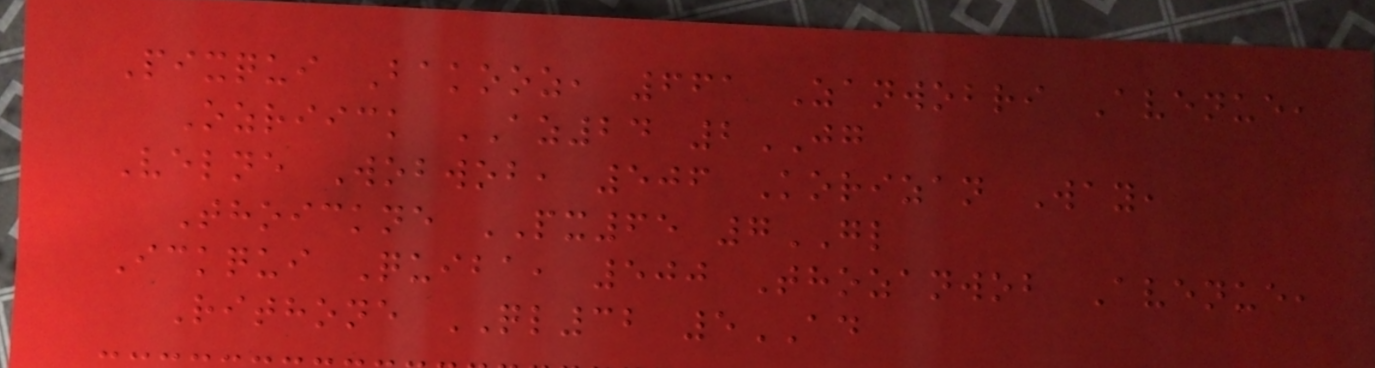Pixqui Bakooz, 661 Zanwobri Avenue,
Ozriick AZ24 2JG
Velne Wobwob, 506 Korizan Way,
Thoickne PX65 7GL
Ickqui Quiba, 500 Thozanwob Avenue,
Rithone QL32 5AD
